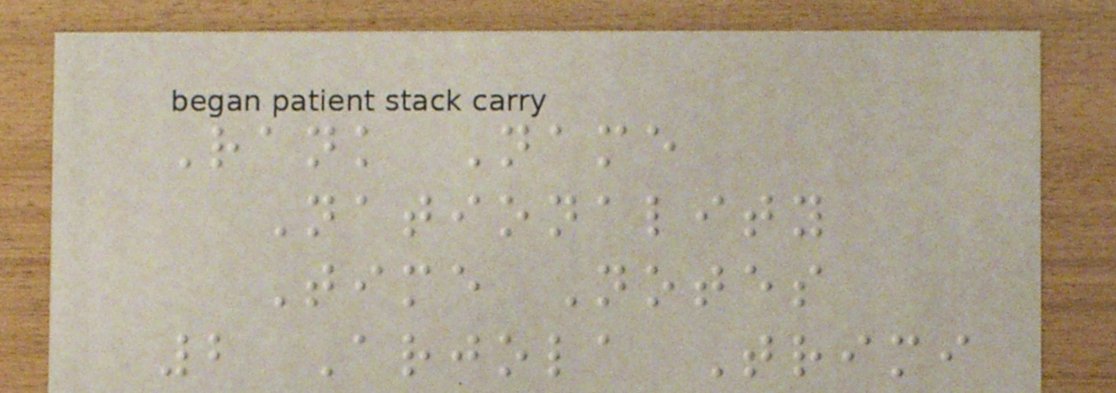Rank Name
Nationality
Time Notes
2 Arjola Trimi
